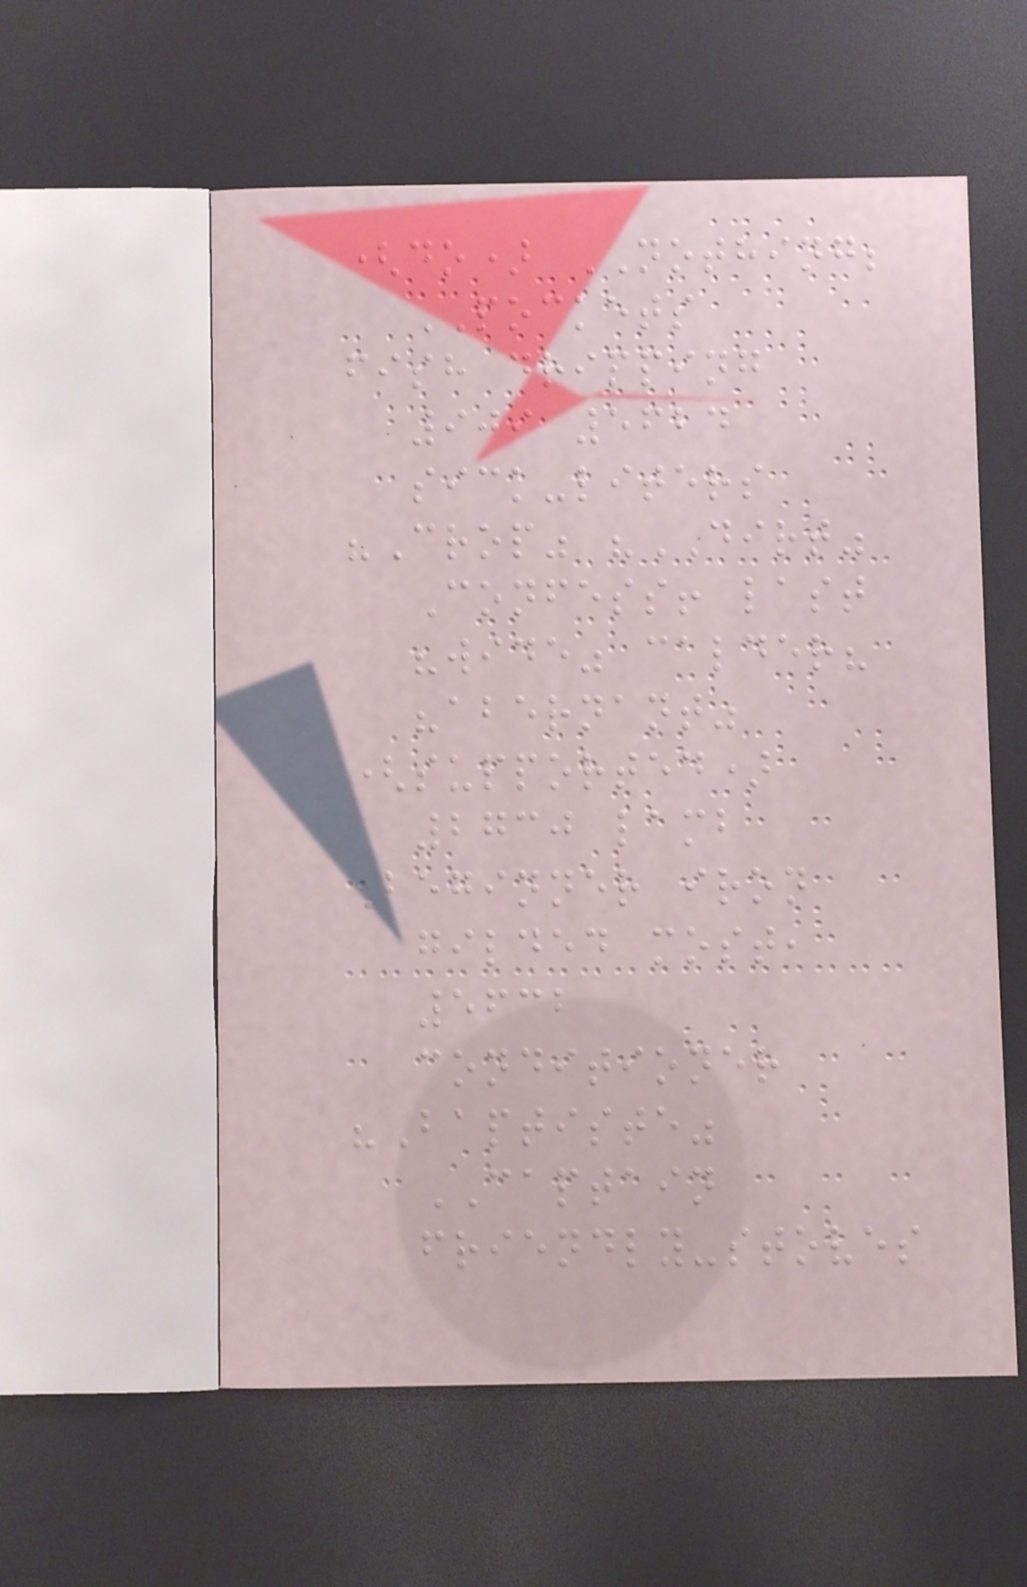(do) NOTHING;
POCKETS
fish dripping
909 5624
sick-liters
"Crop" "DIRT"
Confess! last
"wide" calder?
"abernant"
(supported)
2730 lamb
Beginner iron
gilded most,
5632
conditioner
"Baptiste"
CAPTAIN
friendly-stoves
